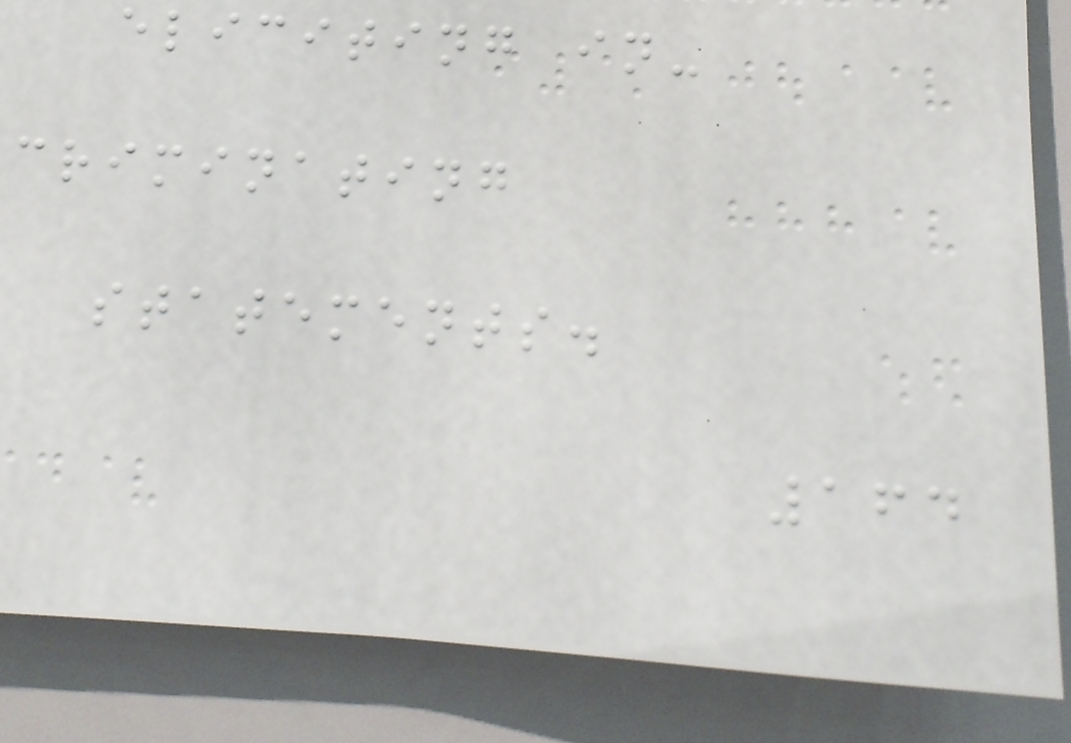eliciting in-
criminating
statements.
164
